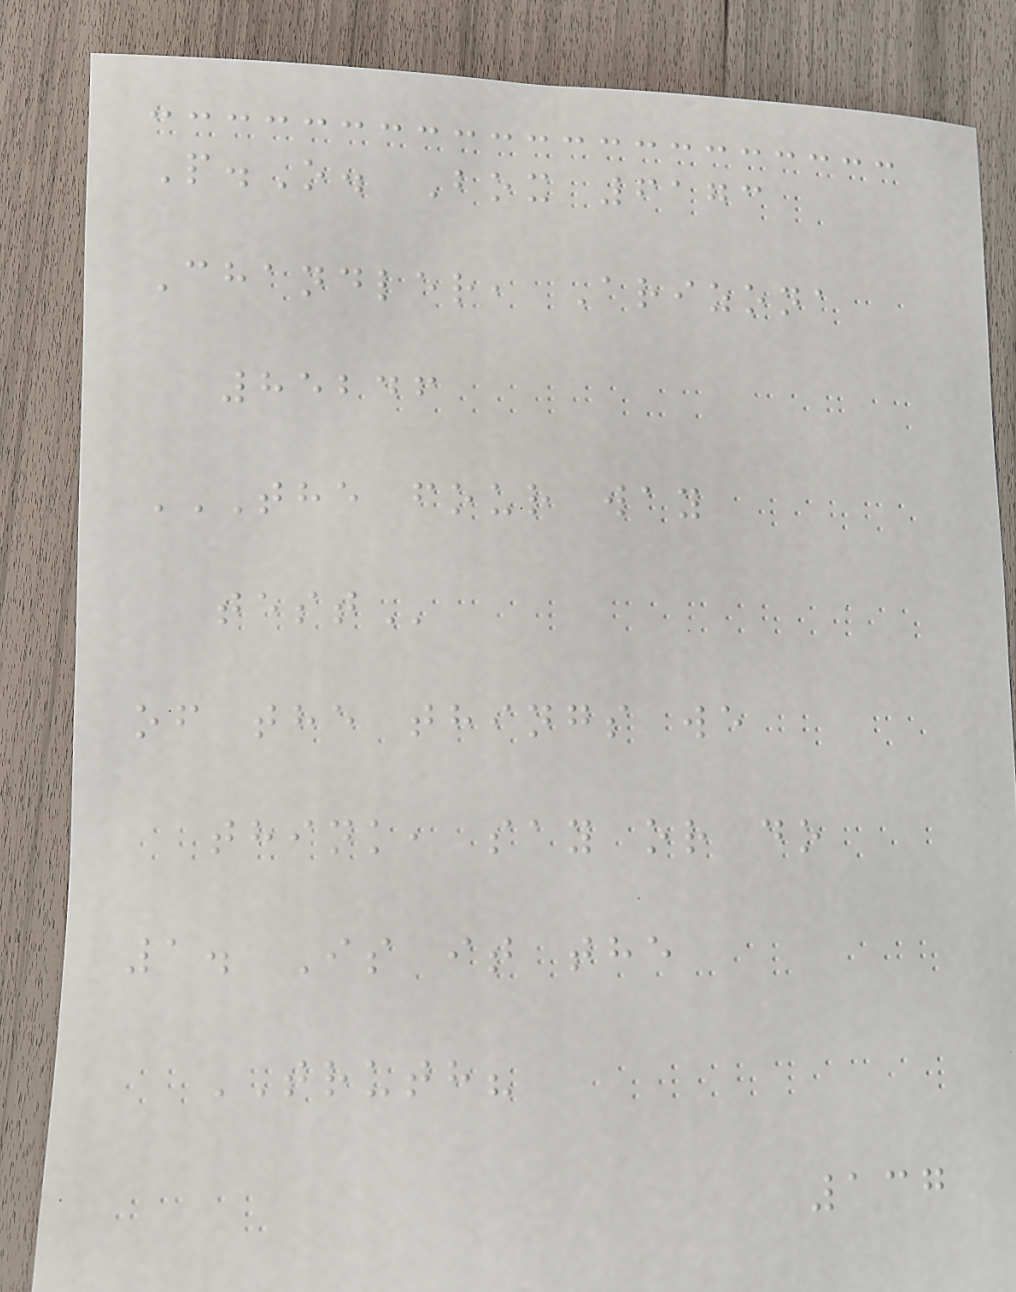P.O. Box 6173
Chandler, Arizona
85246
THE FOUR WAY
TEST
of the things we
think, say or do
1. Is it the
TRUTH?
137
